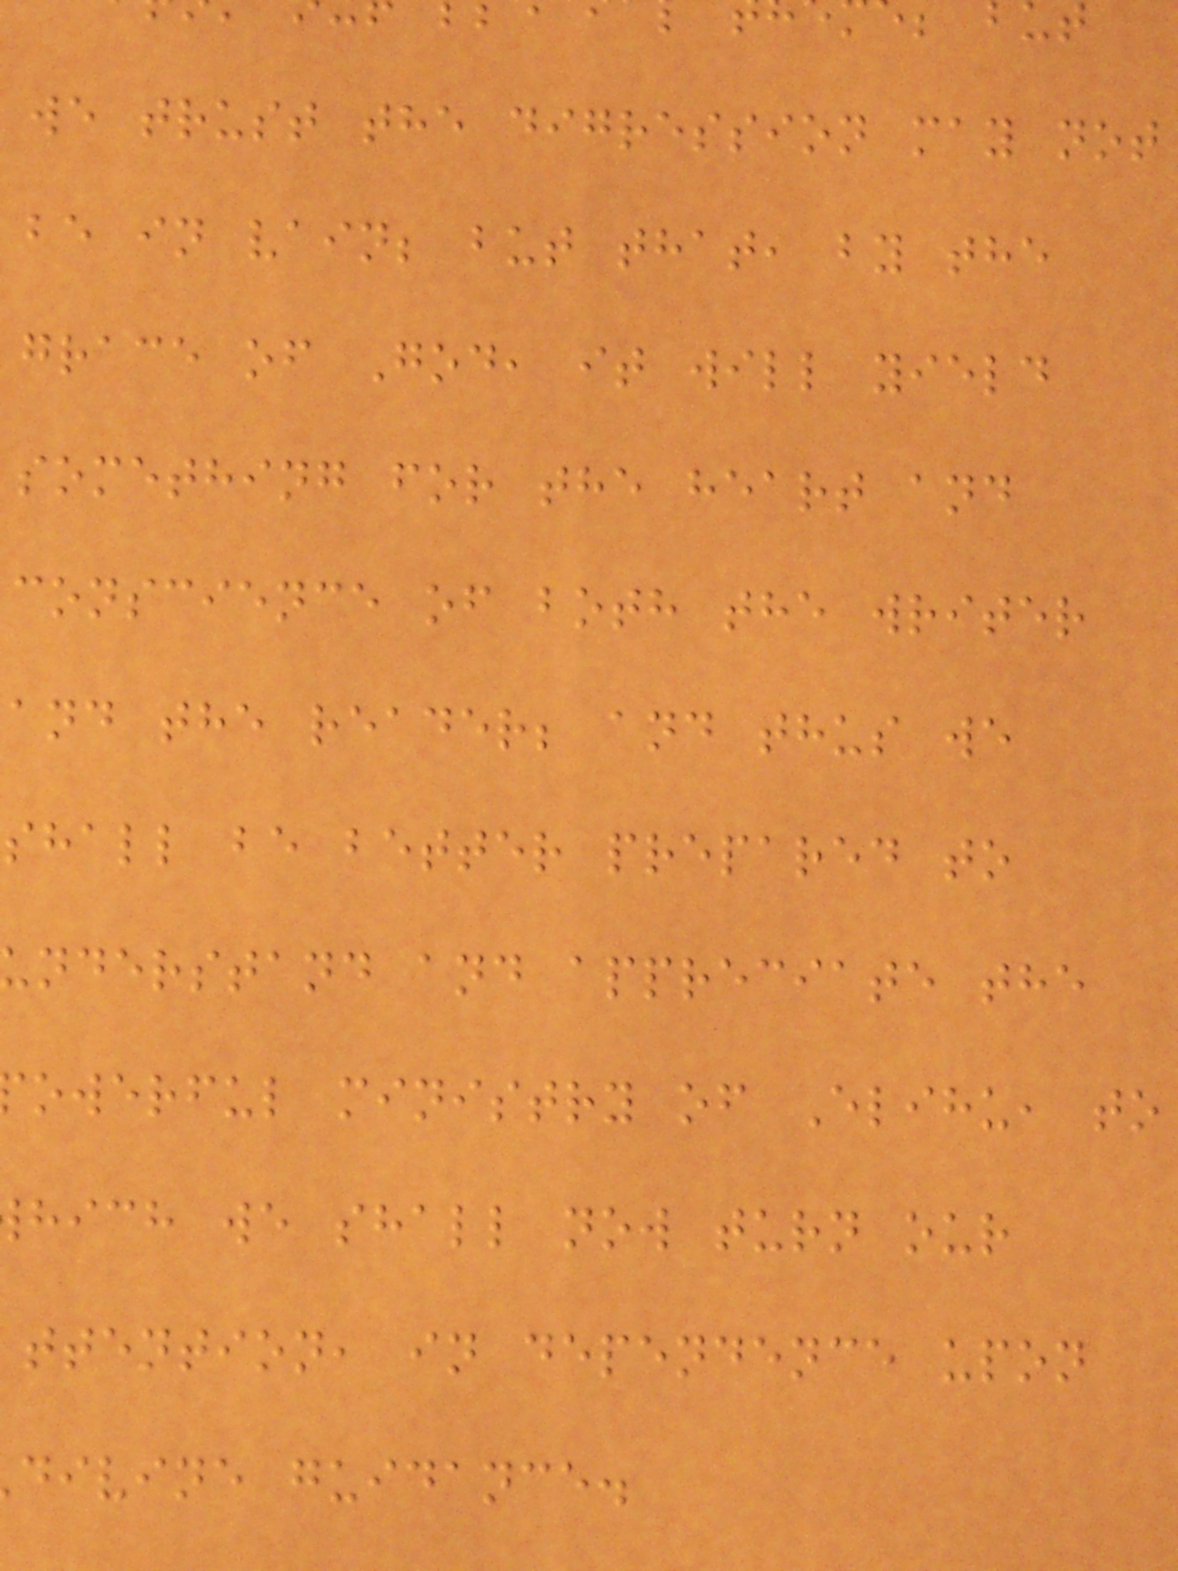we trust the digression may not
be in vain; but that, by the
grace of God, it will yield
something for the heart and
conscience of both the writer
and the reader; and thus we
shall be better prepared to
nderstand and appreciate the
owerful ministry of Elihu, to
hich we shall now turn our
ttention, in dependence upon
divine guidance.
